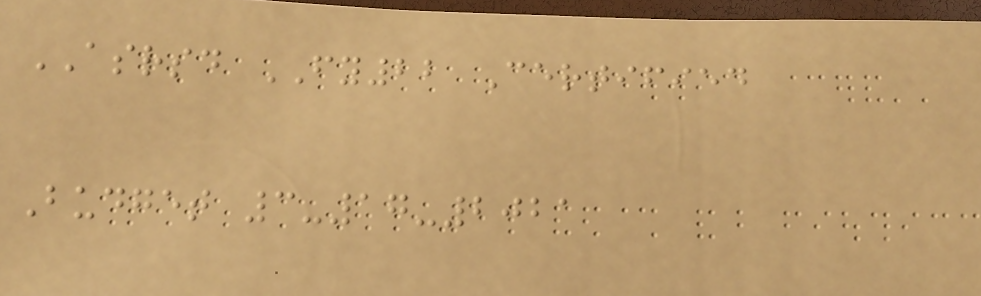ASRSD FY22 Certified
Budget 3-17-2021
